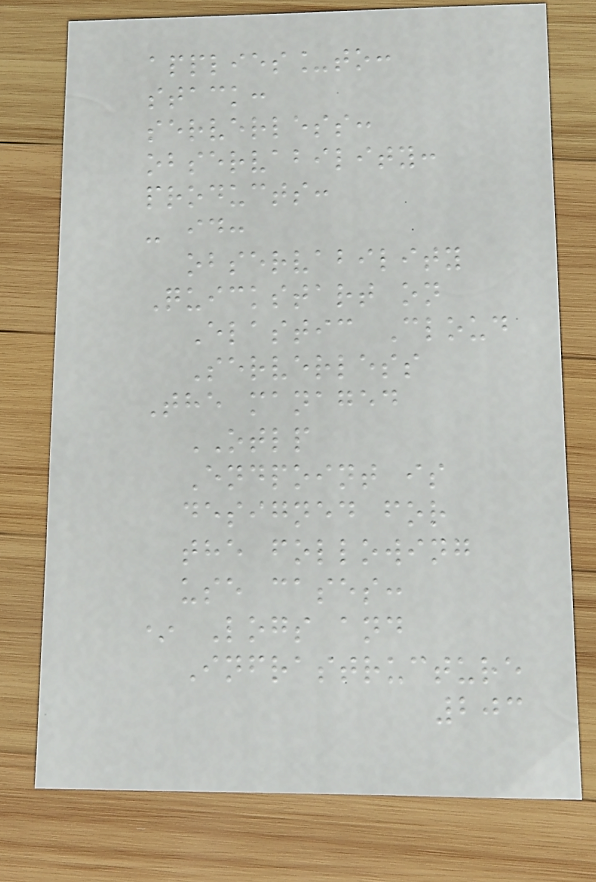applies_to:
stack:
serverless:
observability:
products:
- id:
observability
Quickstart on
Elastic Cloud
Serverless
The managed
OTLP
Endpoint is
designed for
the following
use cases:
* Logs and
Infrastructure
203
